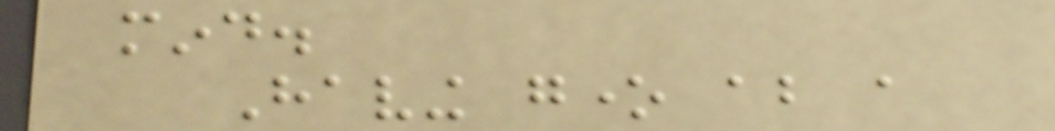mind.
Having gone about a
